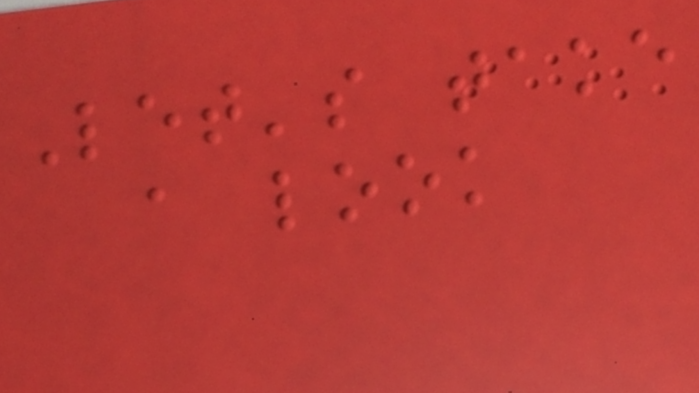Let's take
a look
